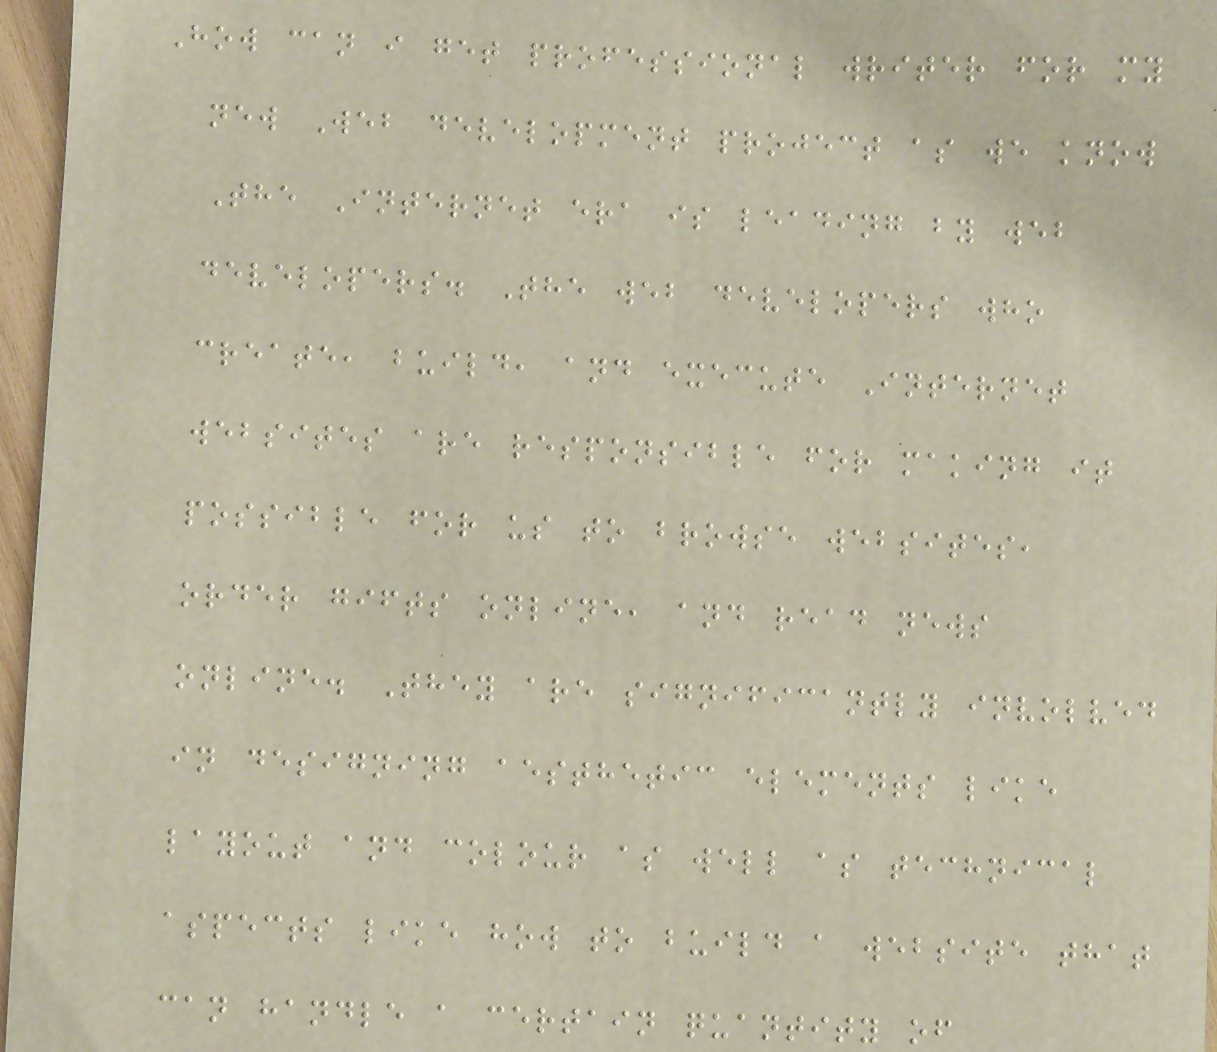How can i get professional writer for my
new Web development project as we know
The Internet era is leading by web
developers. The web developers who
create, build, and execute Internet
websites are responsible for making it
possible for us to browse websites,
order gifts online, and read news
online. They are significantly involved
in designing aesthetic elements like
layout and colour as well as technical
aspects like how to build a website that
can handle a certain quantity of
